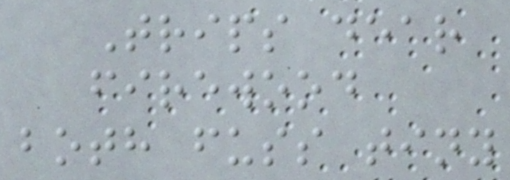Trips dear
firewood
both fuss tiny
